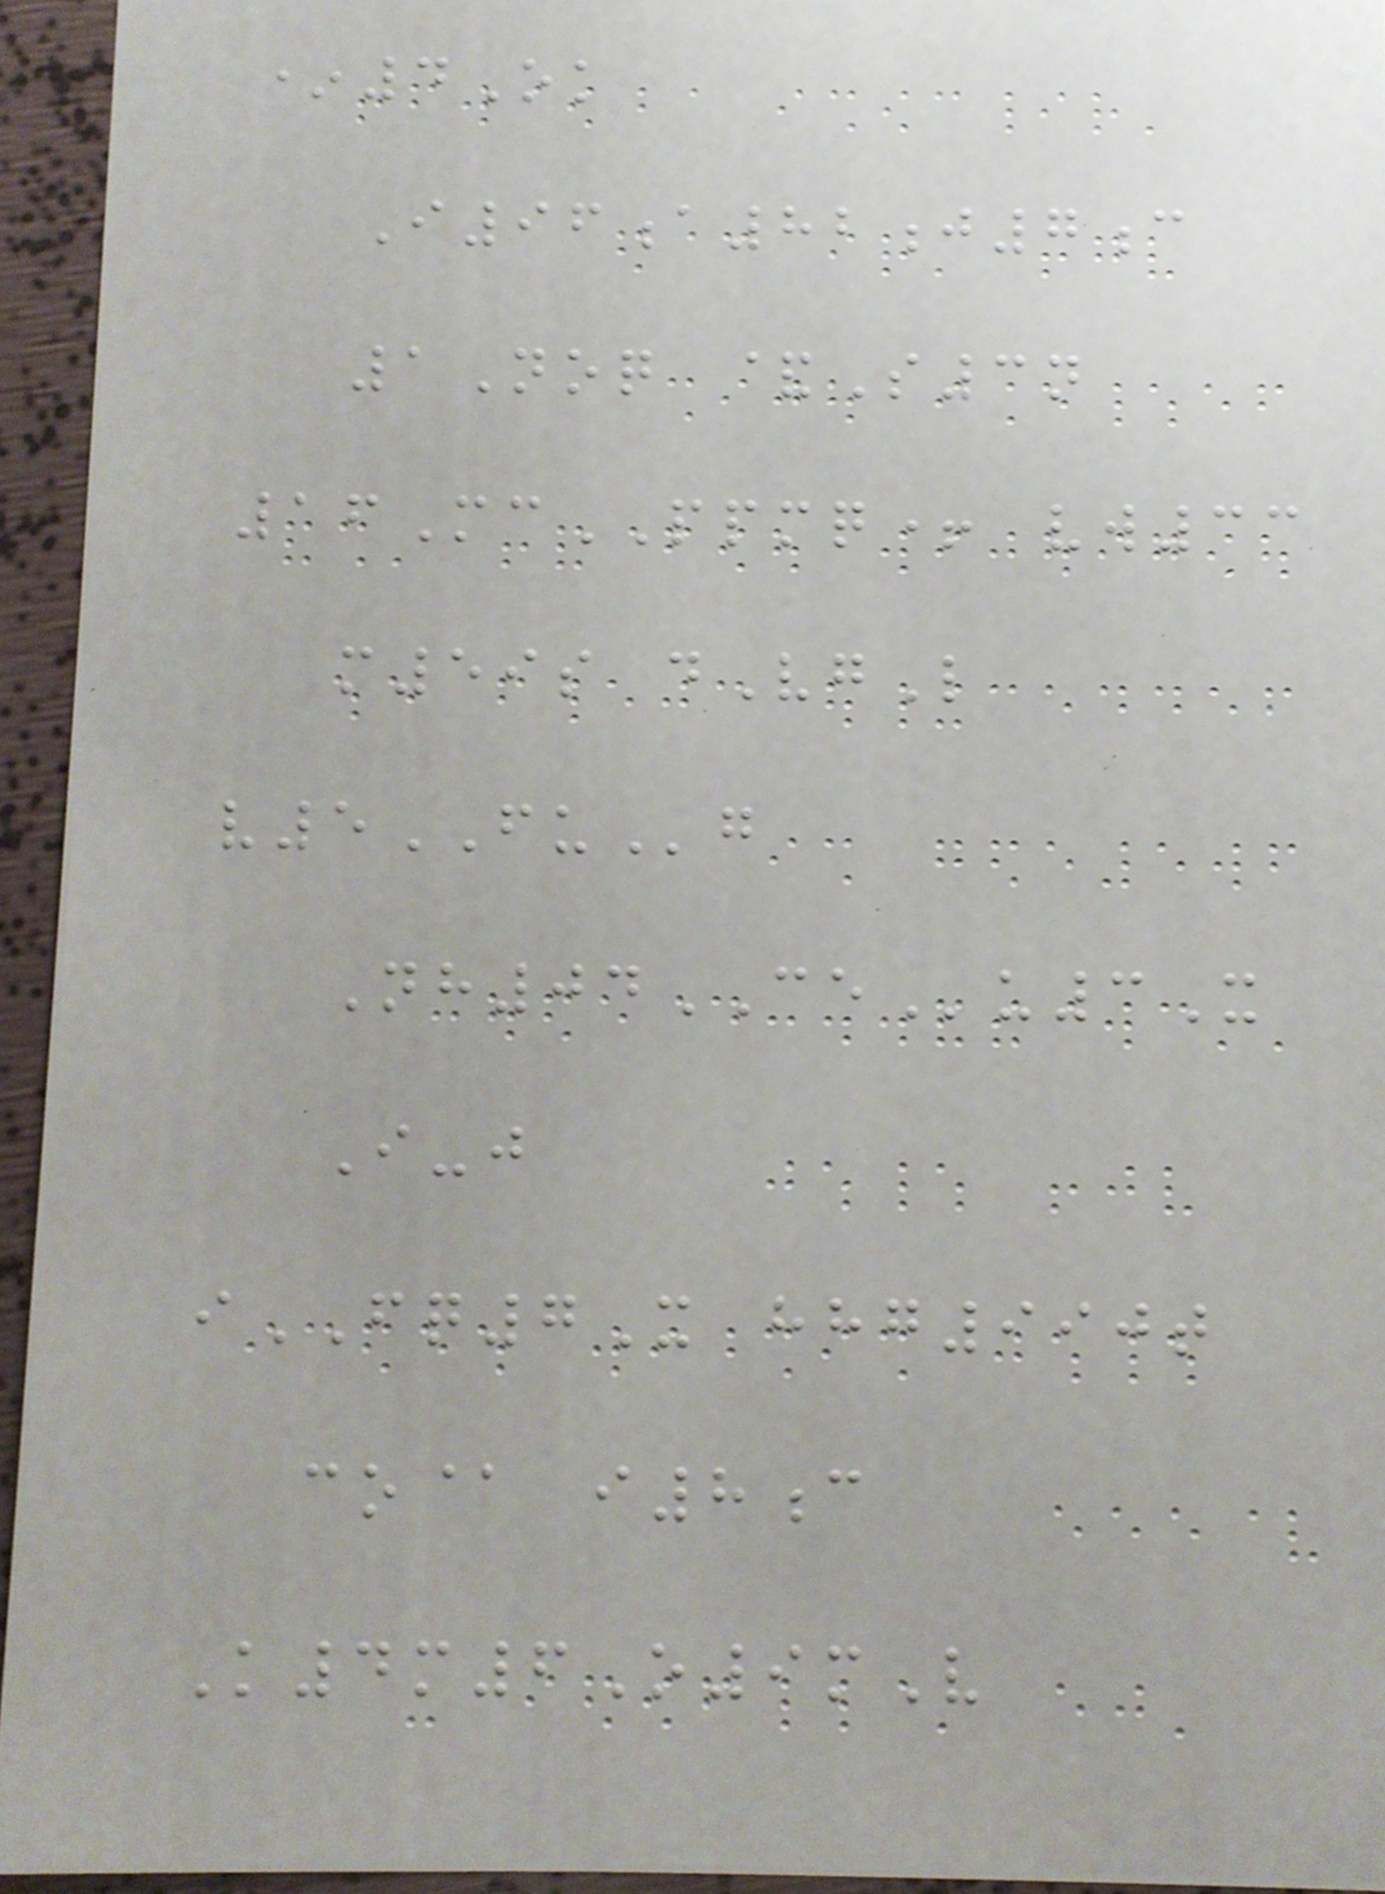*4Ok
I96a82j7c
1Noq &S3n
16McPPMQ+ vw33
m59s dVgL
v5FUg
Nh04CEu3X
I-j
iFQ7X hhg990t
co@ i8c
K4m6O9mV
